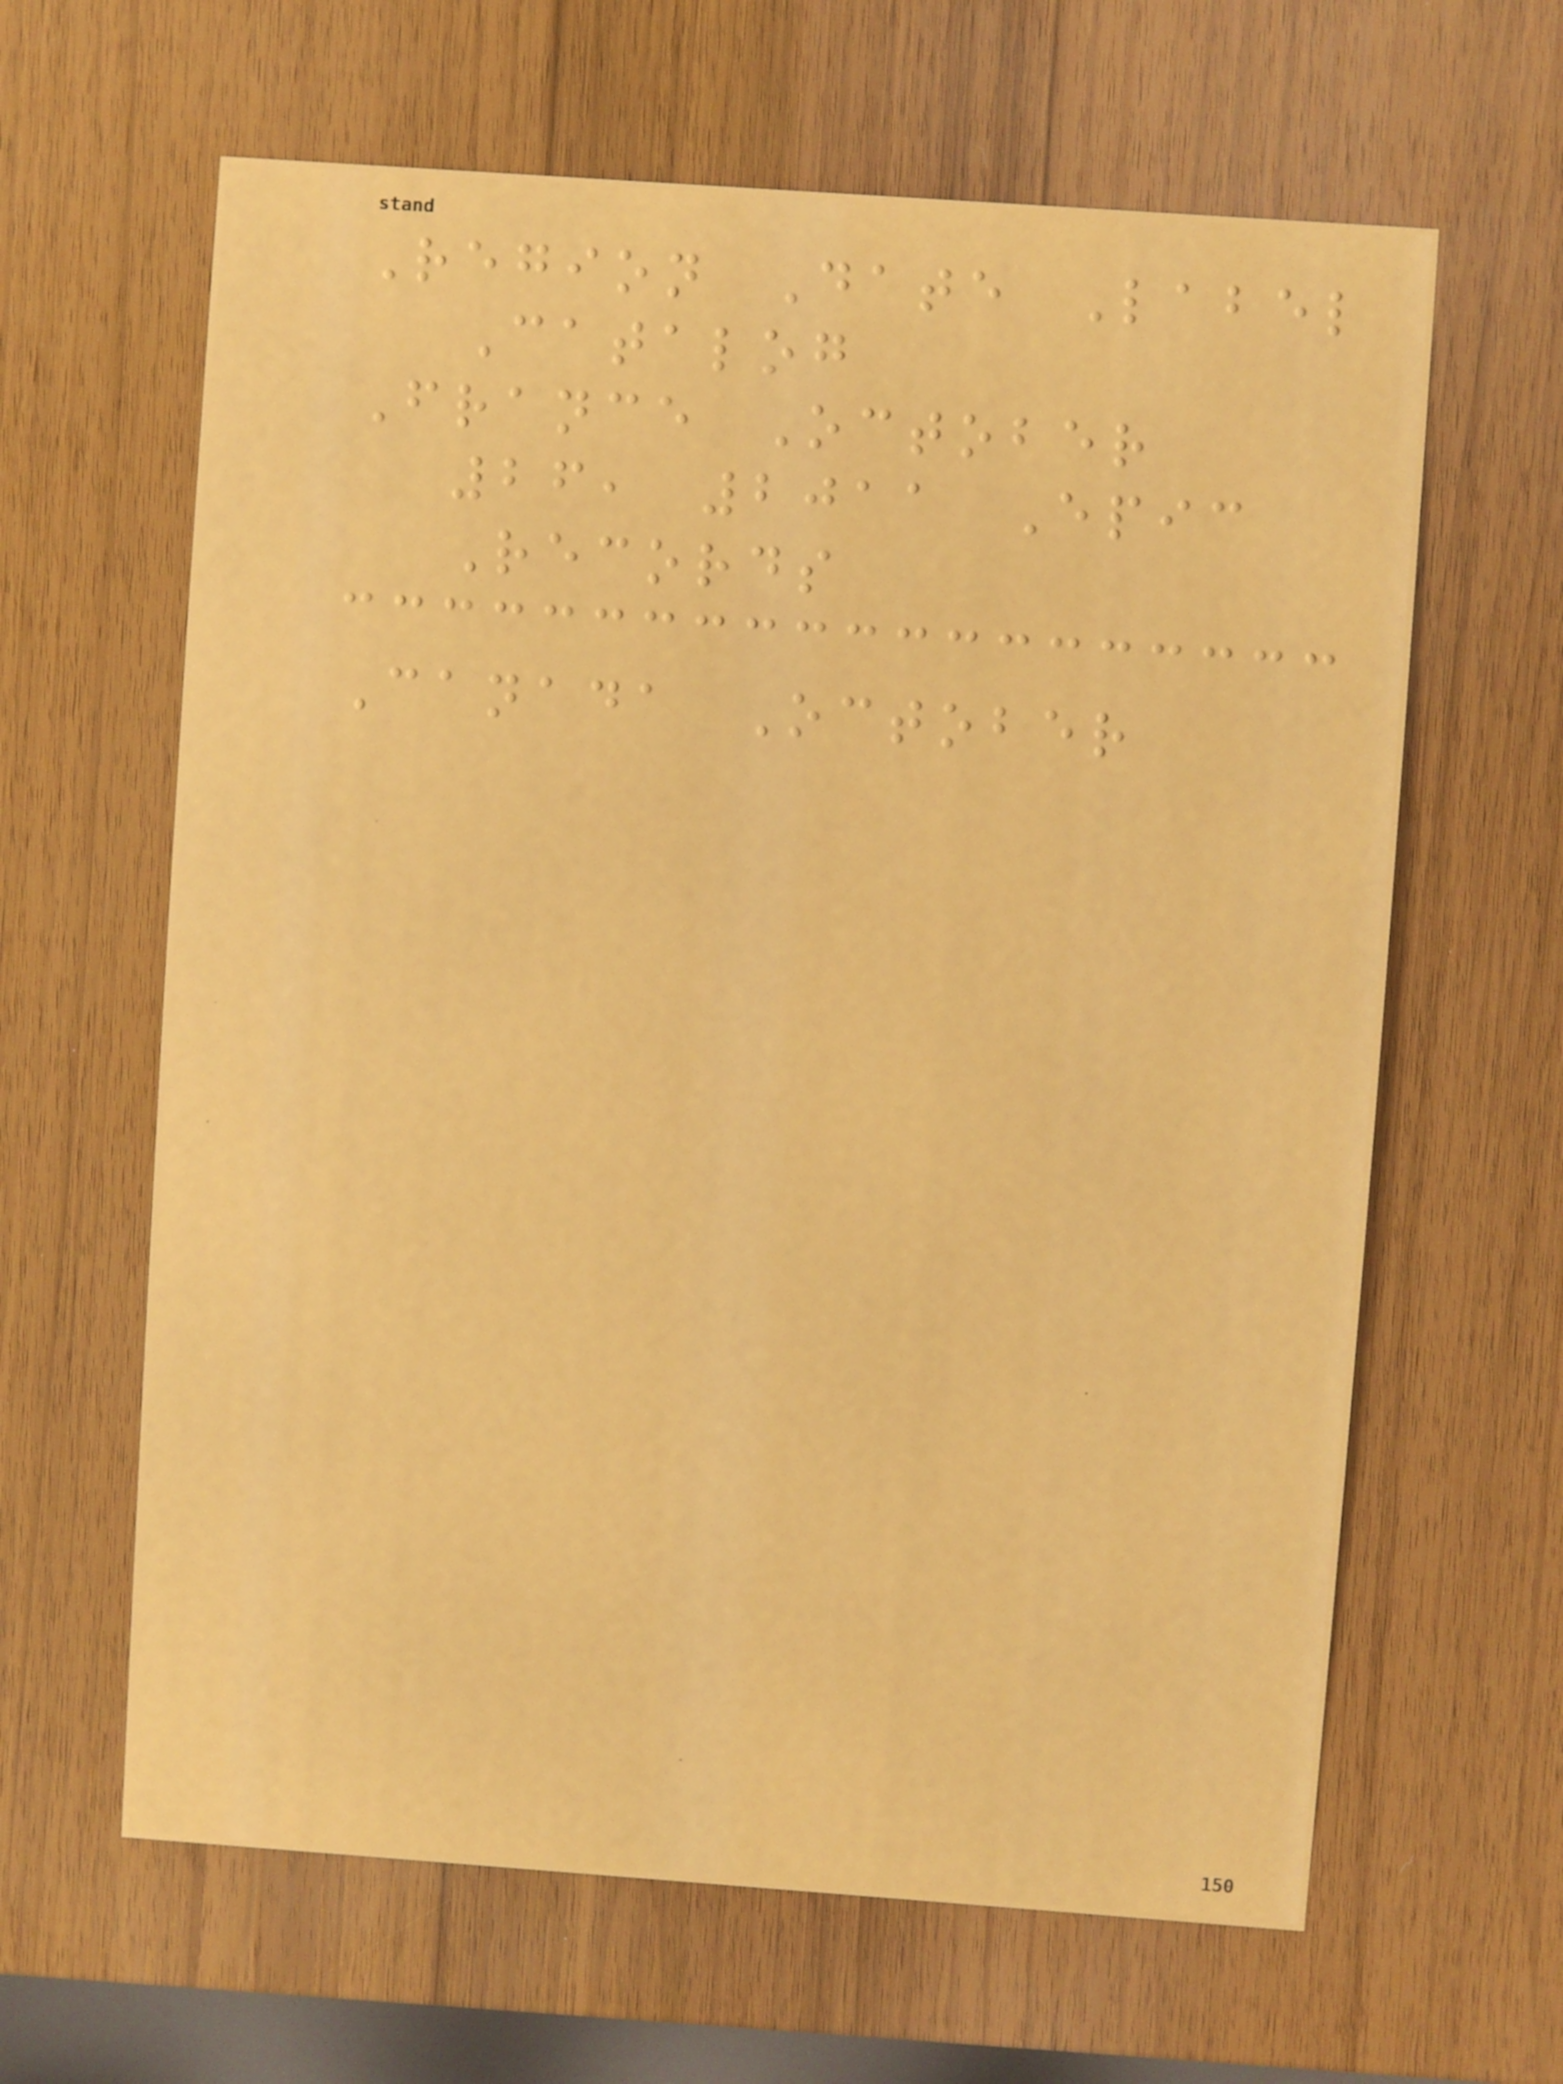Region Date Label
Catalog
France October
26, 2011 Epic
Records
Canada October
